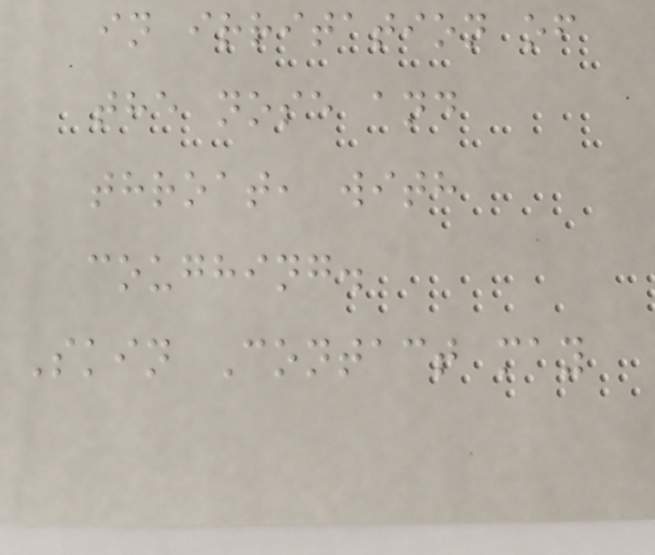in irritation of
the nose and
throat, with
coughing.
Skin Contact may
